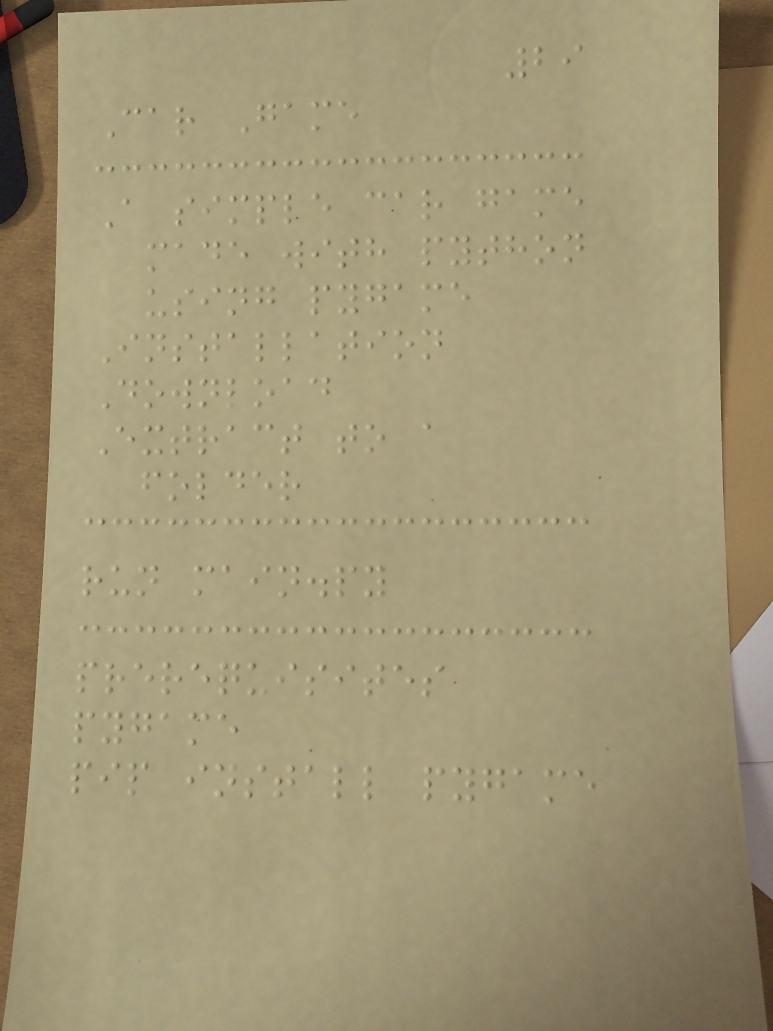29
Car Game
A simple car game
made with python
using pygame
Installation
Download
Extract to a
folder
run main.py
prerequisites
pygame
pip install pygame
